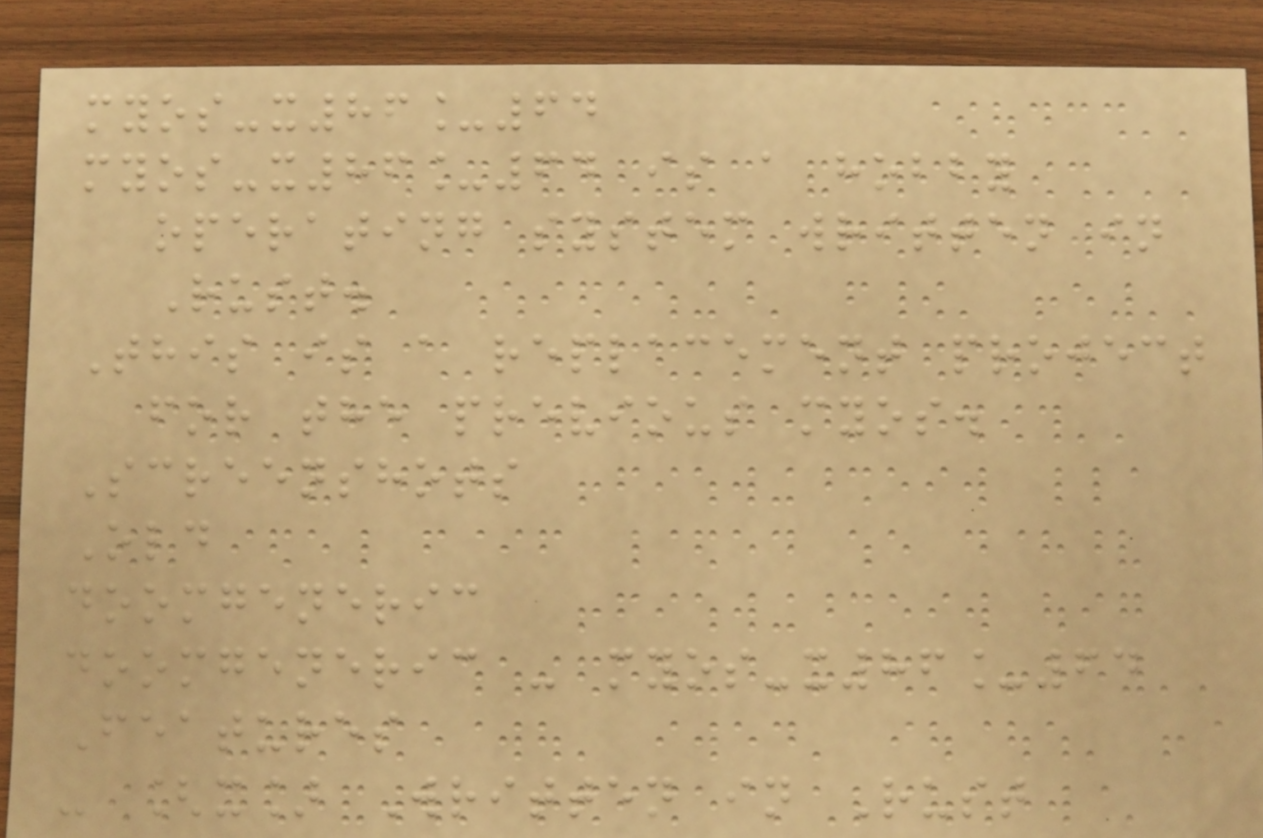myos-x86_64
myos-x86_64 is a hobby
operating system written in
Rust.
This is a replacement project
for the previous myos.
Screenshots
Old
doomgeneric
doomgeneric - myos-x86_64
Features
- [x] Written in Rust
